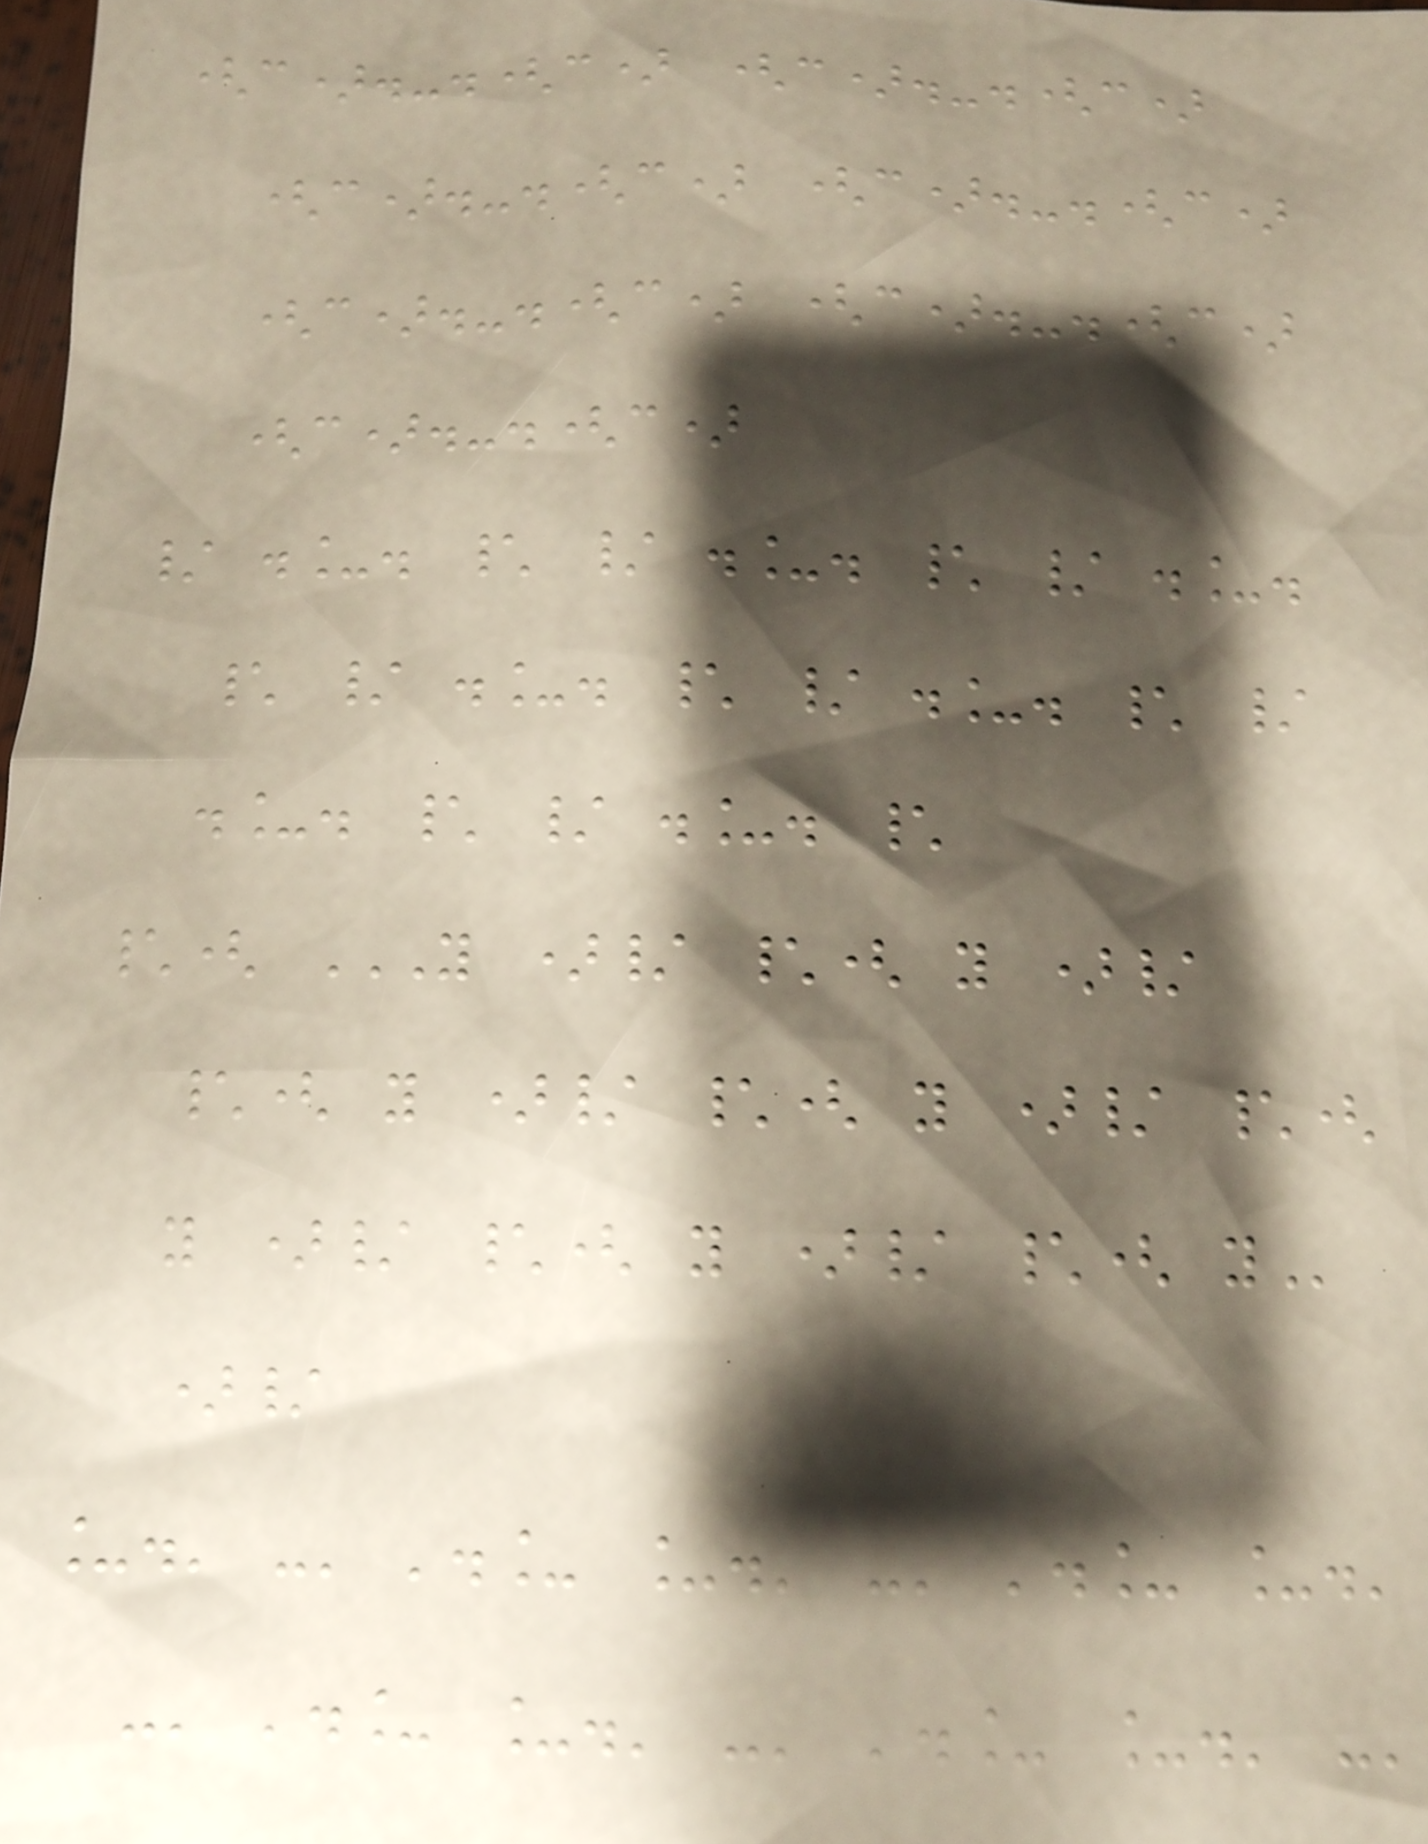(c).-.(c) (c).-.(c)
(c).-.(c) (c).-.(c)
(c).-.(c) (c).-.(c)
(c).-.(c)
/ ._. \ / ._. \ / ._.
\ / ._. \ / ._. \ /
._. \ / ._. \
\( Y )/ \( Y )/
\( Y )/ \( Y )/ \(
Y )/ \( Y )/ \( Y
)/
_.' -' '._ _.' -' '._ _.'
-' '._ _.' -' '._ _.' -'
